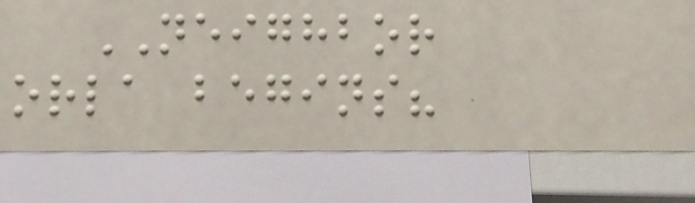NEIGHBOR
orla begins?
